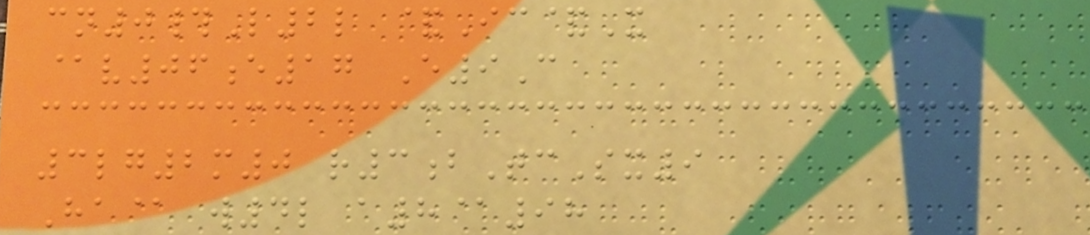cn0#L2l &Ic&X
@v06e17 E9C
3lg2m0 r3bTcSx9
Ha@ w4l a8@98
